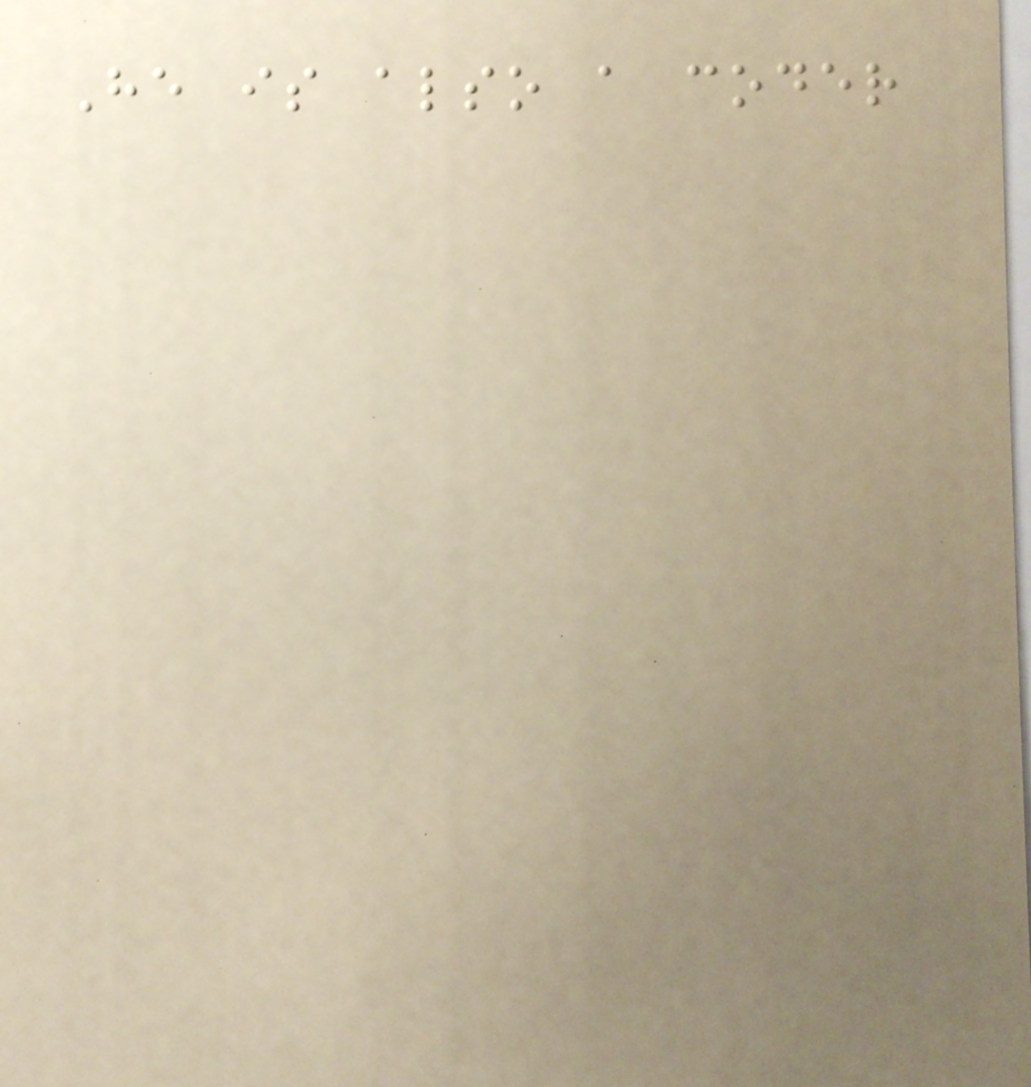He is also a coder
